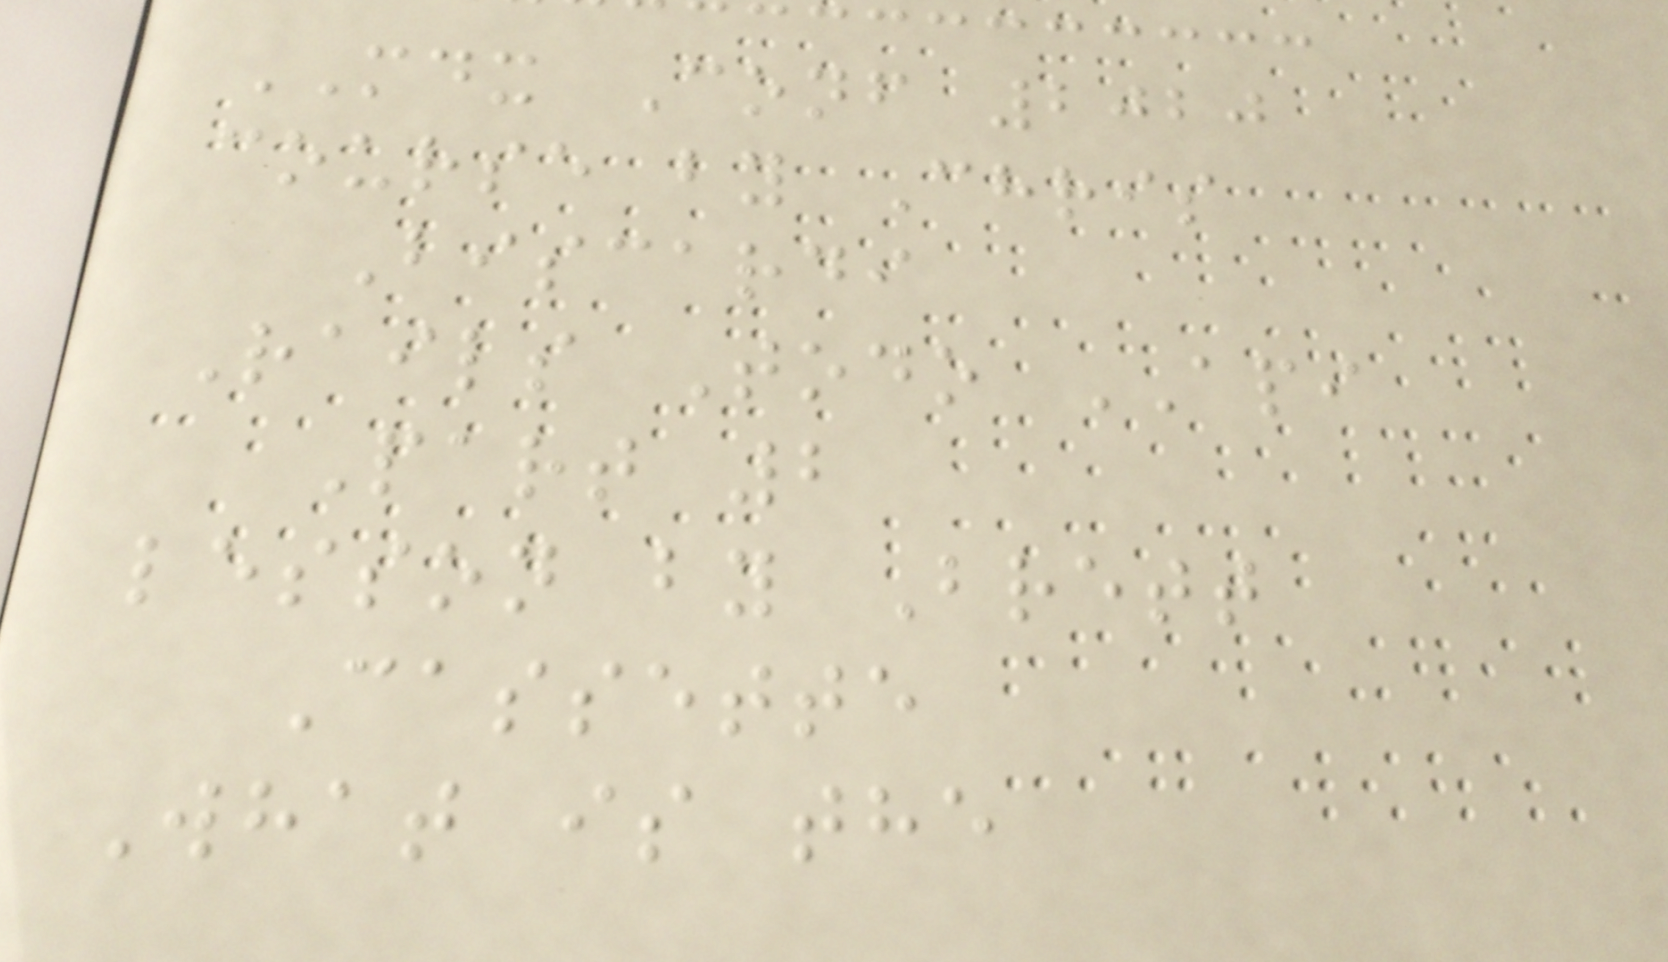MDX Conf 2020
course by Chris
Biscardi
Rails Todo API
Part 2
lesson by Brett
Cassette
What is the
